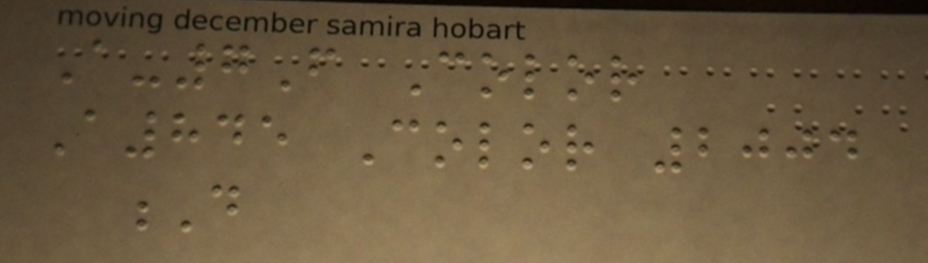A-7F Color
A845 Color 2004
D
